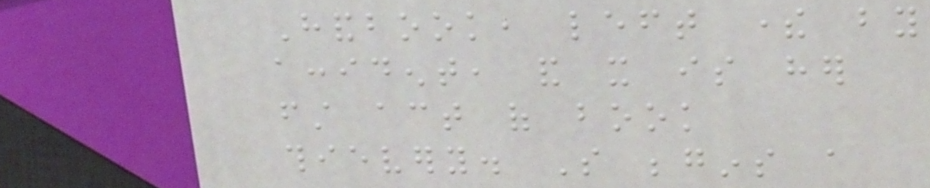Handbook, left there by
accident, and it is her
first act of book
thievery. So begins a
